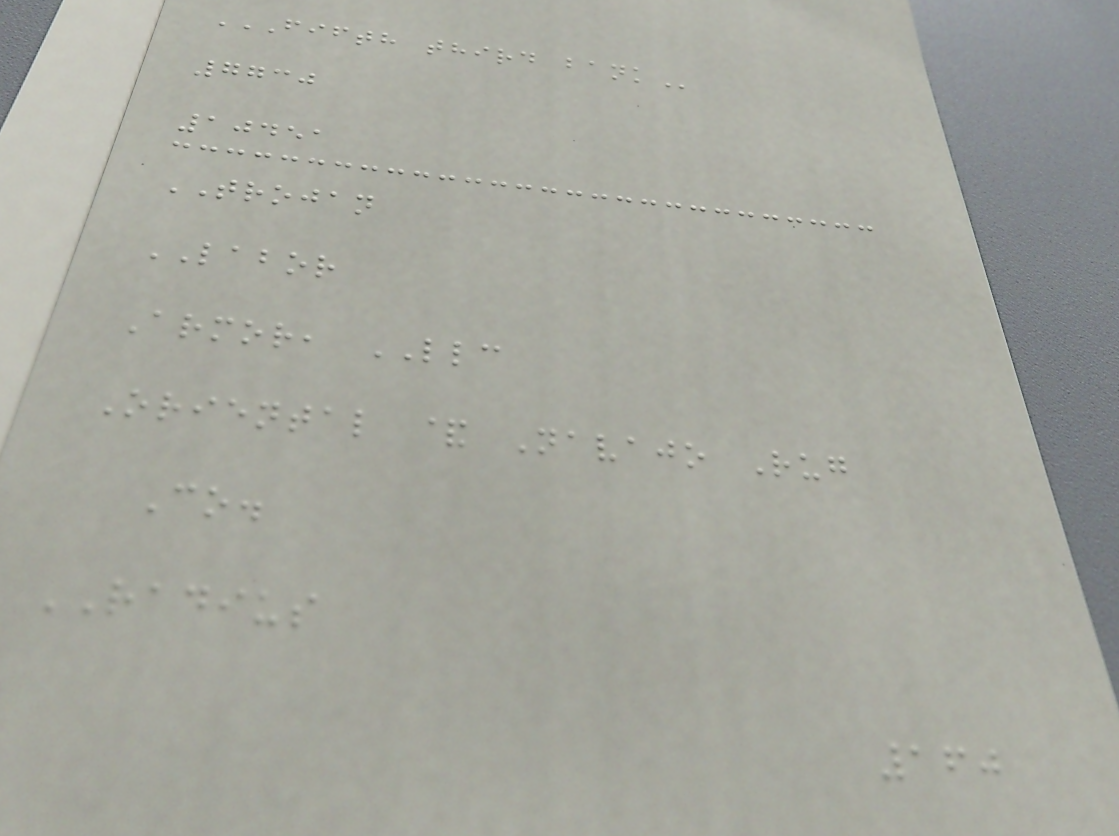FIFTH THIRD BANK
7730
10451
TROJAN
LABOR
Armor, LLC
Oriental & Navajo Rug
Co.
RADIUS
160
